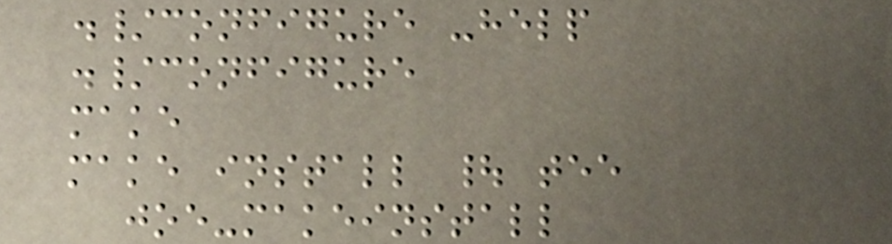./configure -help
./configure
make
make install | tee
joe-makeinstall
